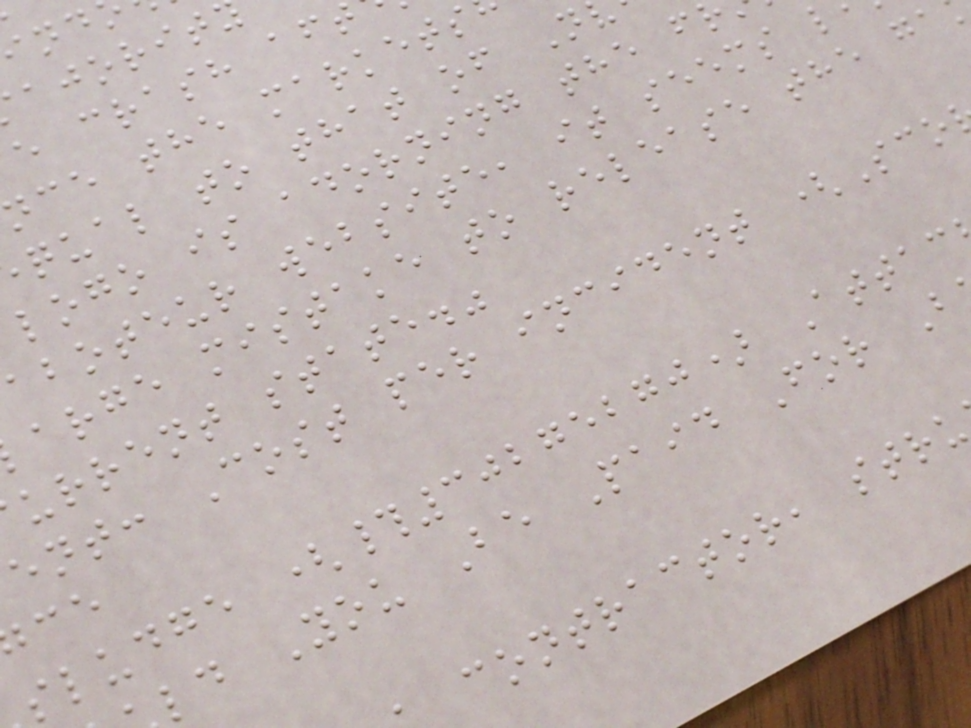e crash aft
nce the markets
qual to that of N
logo is adorning the f
aboteur website, it seems l
arge mistake to release the ga
urrent state."
ent: Cost per incident (Sco
sludge (#30275270) Attac
ld You Be Paid For B
contractor, stru
